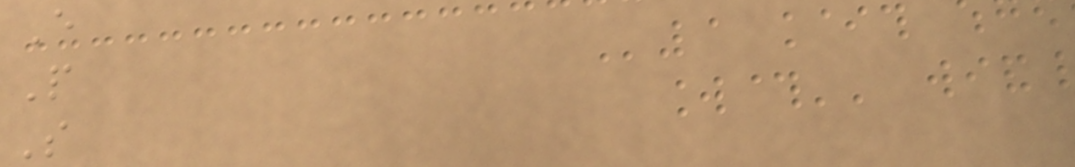E
P
S
